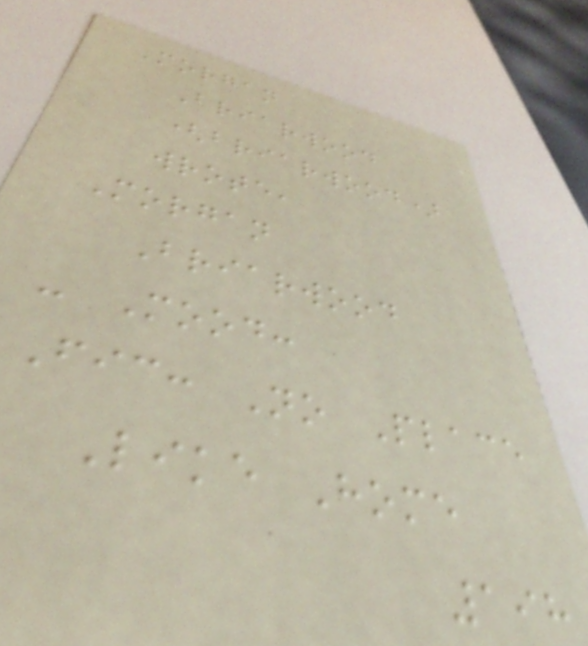Morgan
Briarwood
(briarwood)
wrote,
Morgan
Briarwood
- Mood:
Fic: No Place
Like Home
198
